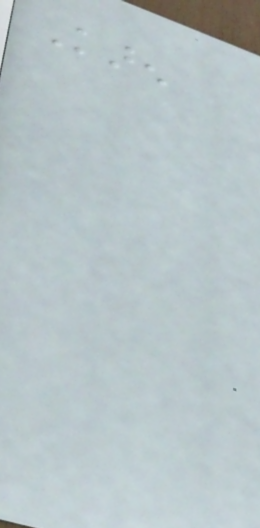Karen
